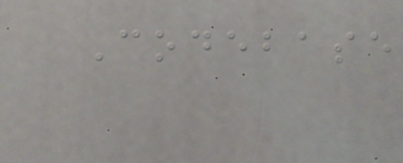Codebase
